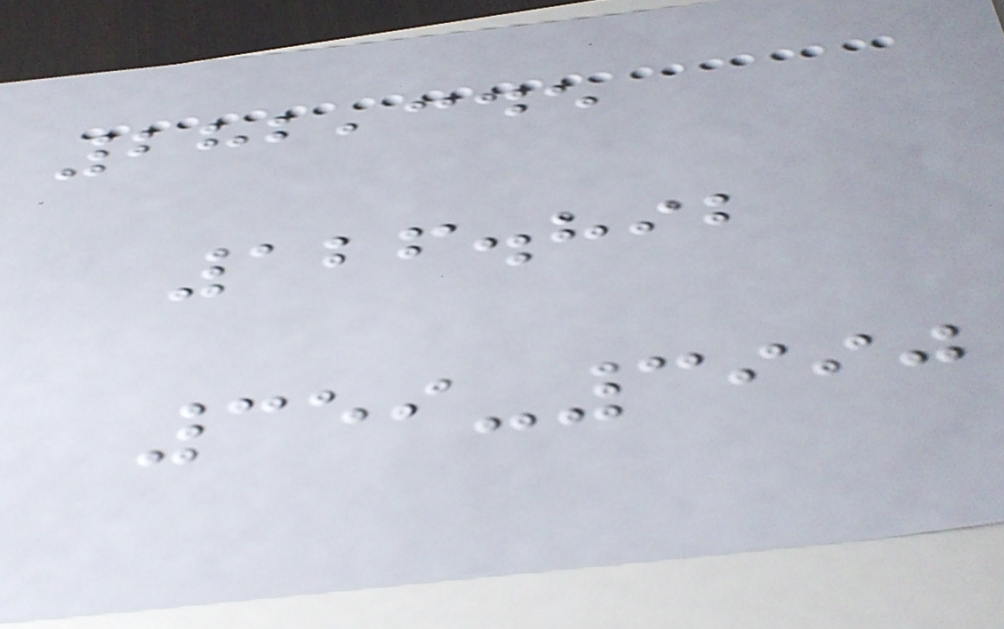282,345
126.892
359-3990
